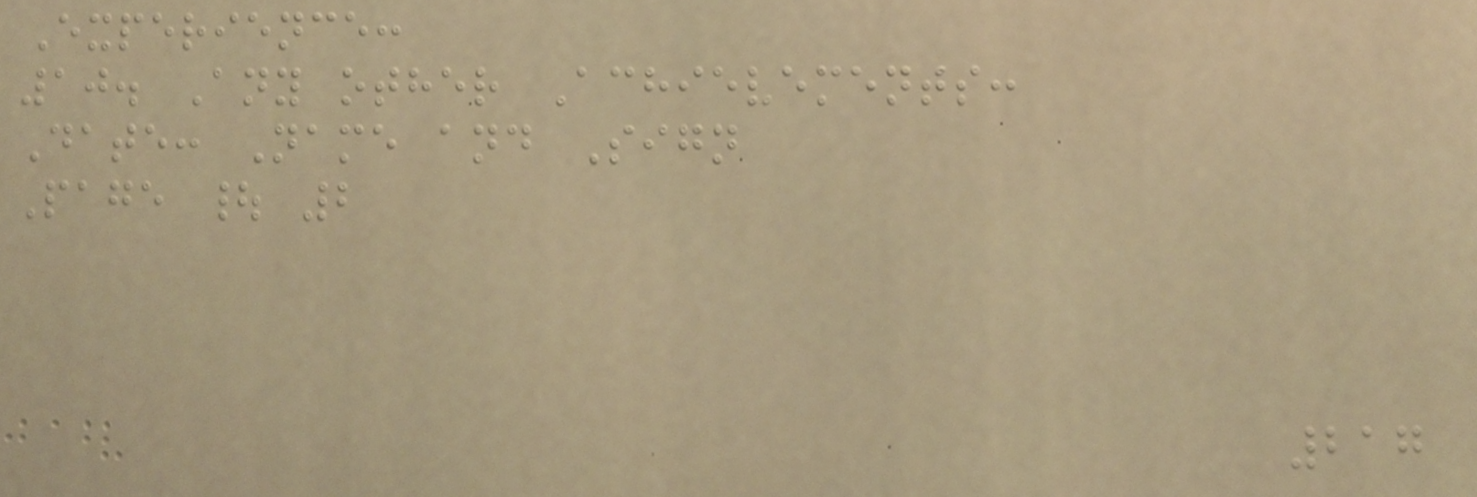Experience:
10. Any other Achievements:
Date: Name and Sign
Page | 2
217
